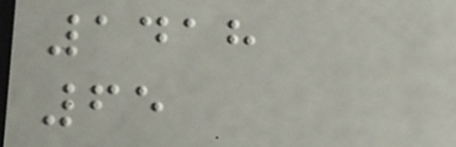1418
65
